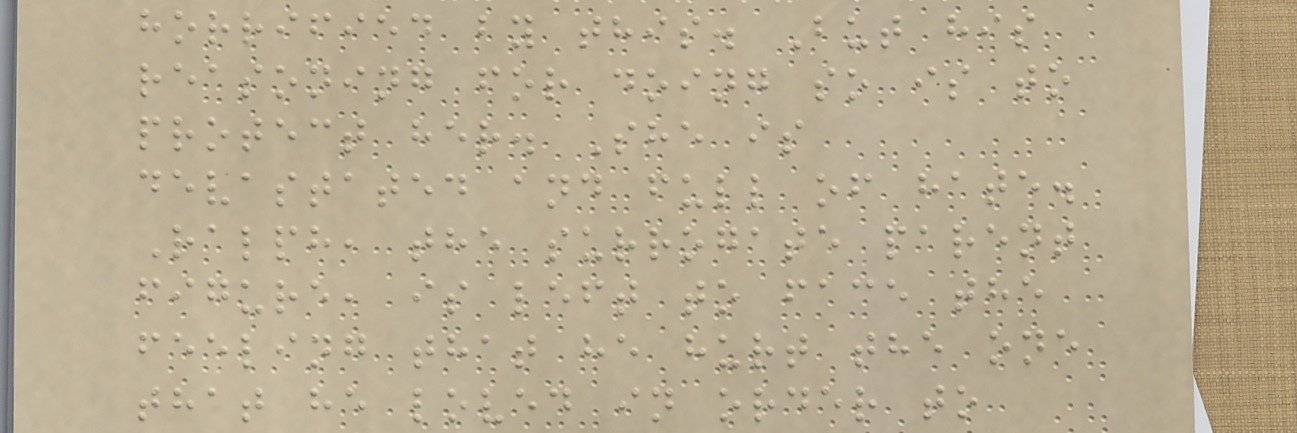horrified by this. But his
reasoning for doing so is to
protect her. She is
devastated and full of hate.
Ralph, the surrogate parent
figure, is left to face the
feeling that he hurt the one
that he loved in order to
